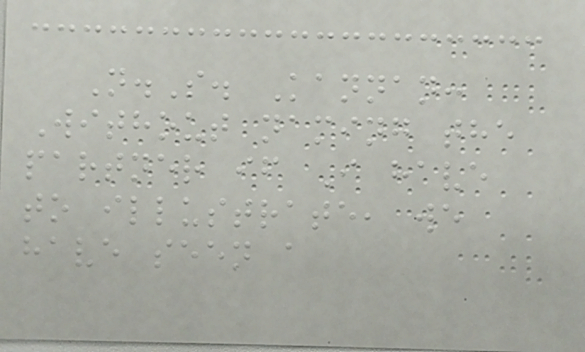N.S. Kannan:
Without naming the
partner if I have
to illustrate, we
have seen a
